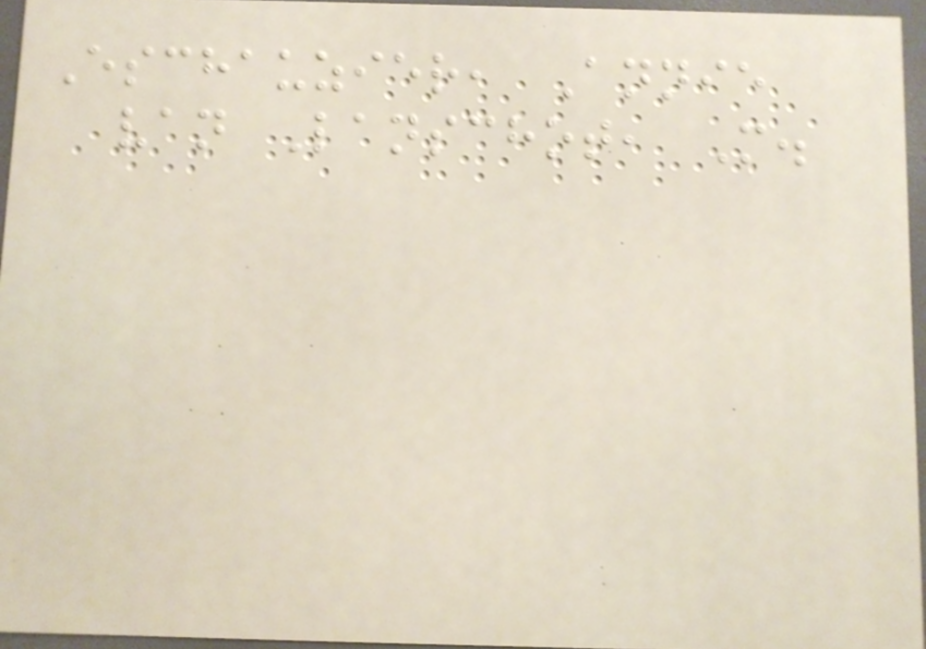Eschauzier, Annie
van Lanschot, M.
